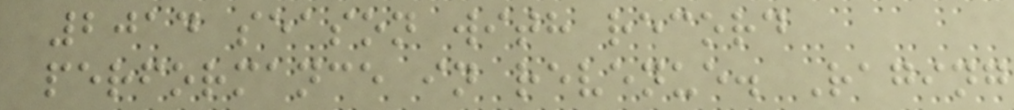2014 season with record
performance in revenue. Raging
